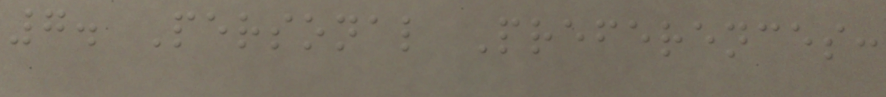7. Personal Preferences:
